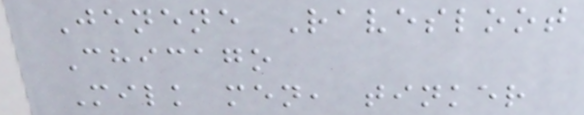Jenene Ravesloot
Chicago
Milk men, tinker
